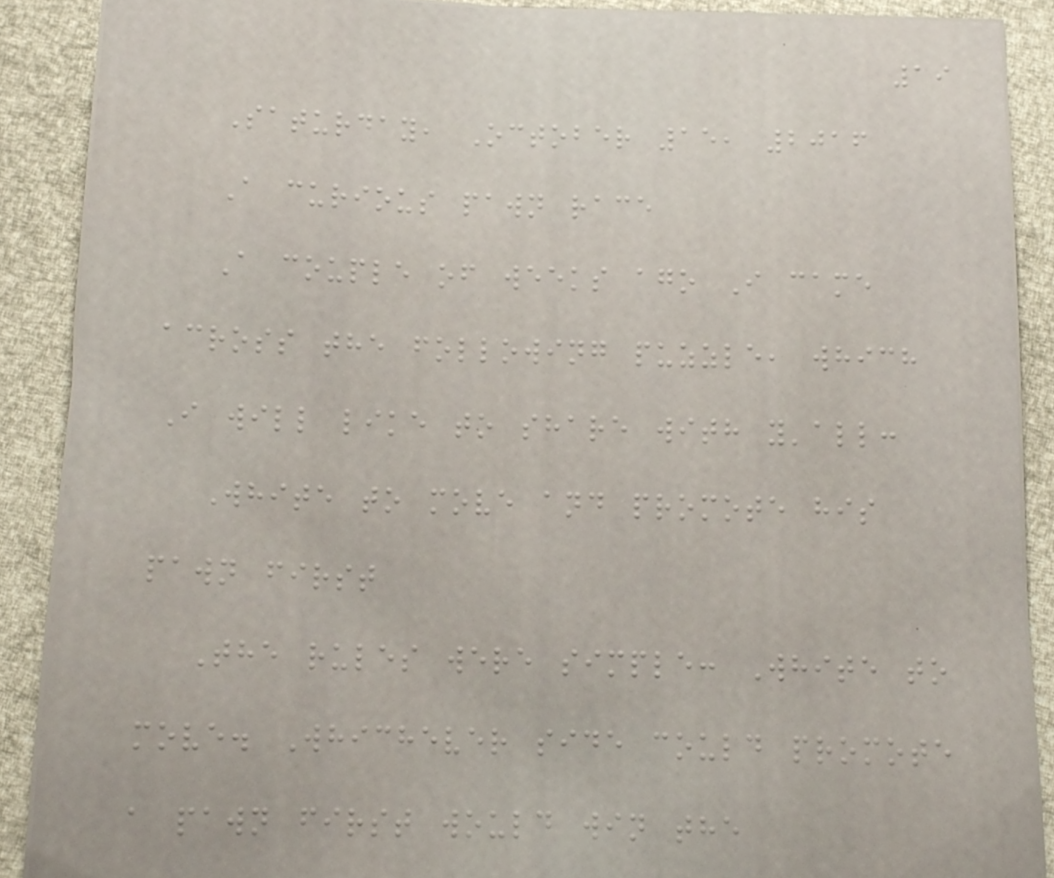19
Saturday, October 15, 2016
A curious pawn race
A couple of weeks ago I came
across the following puzzle, which
I will like to share with y'all:
White to move and promote his
pawn first
The rules were simple: White to
move. Whichever side could promote
a pawn first would win the
